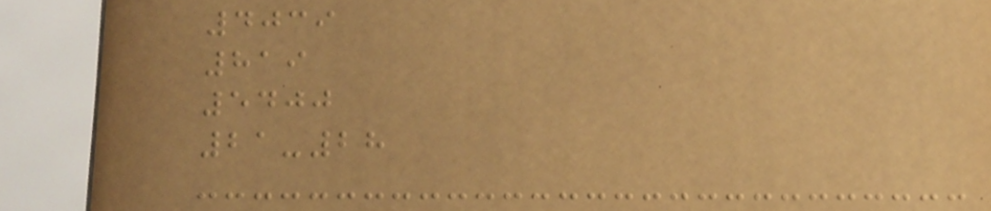4039
819
5400
21-28
